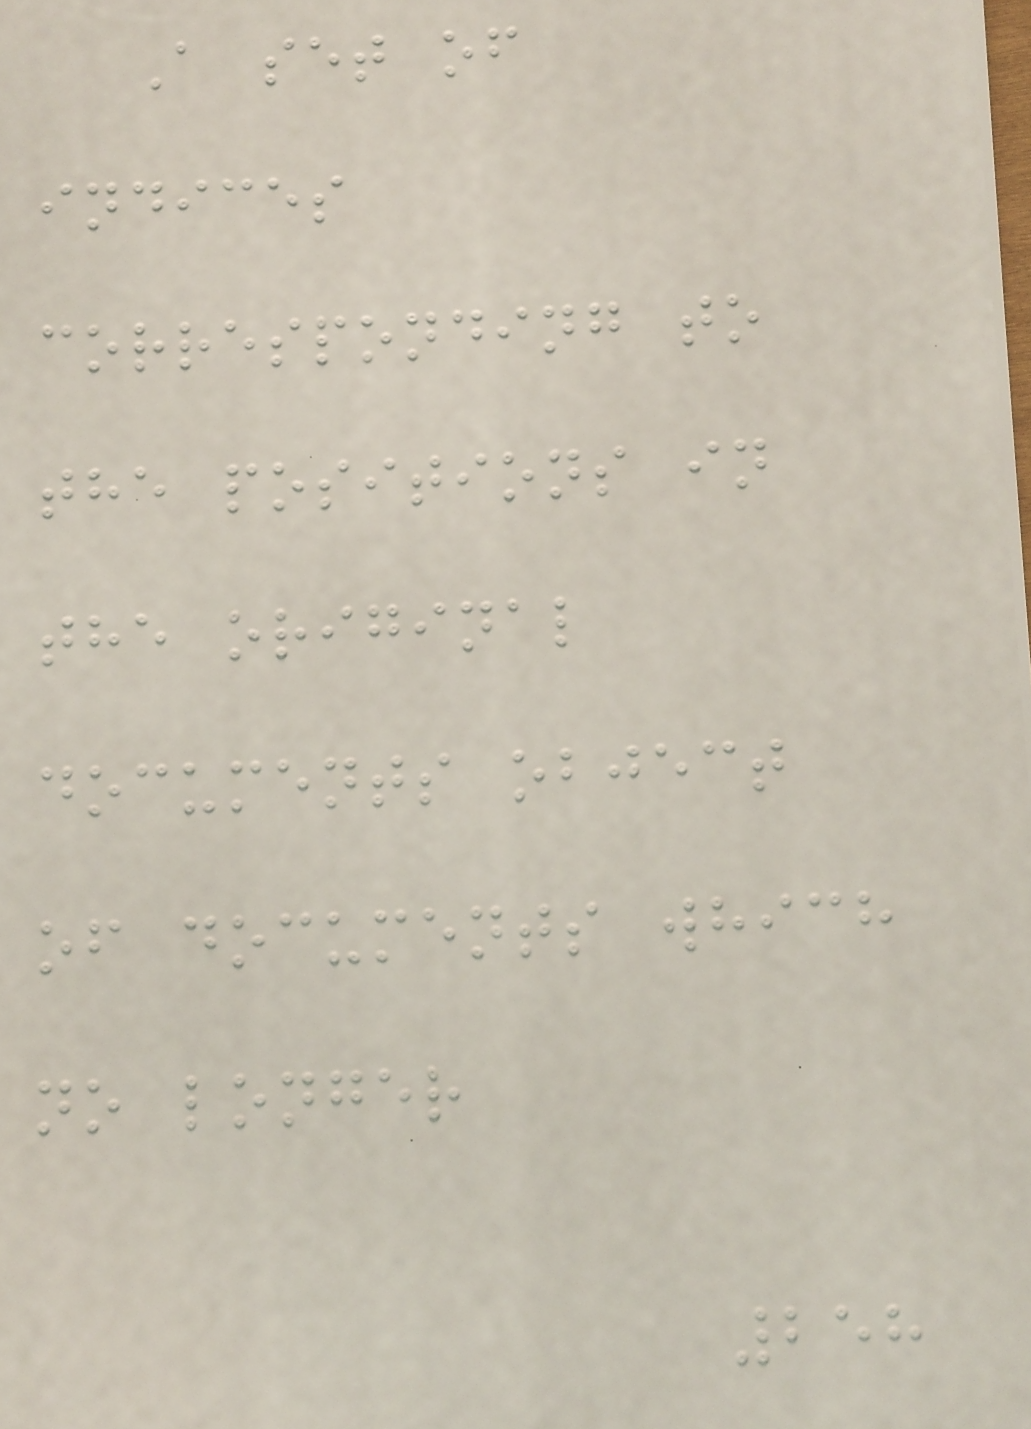A set of
indices
corresponding to
the positions in
the original
documents object
of documents which
no longer
258
